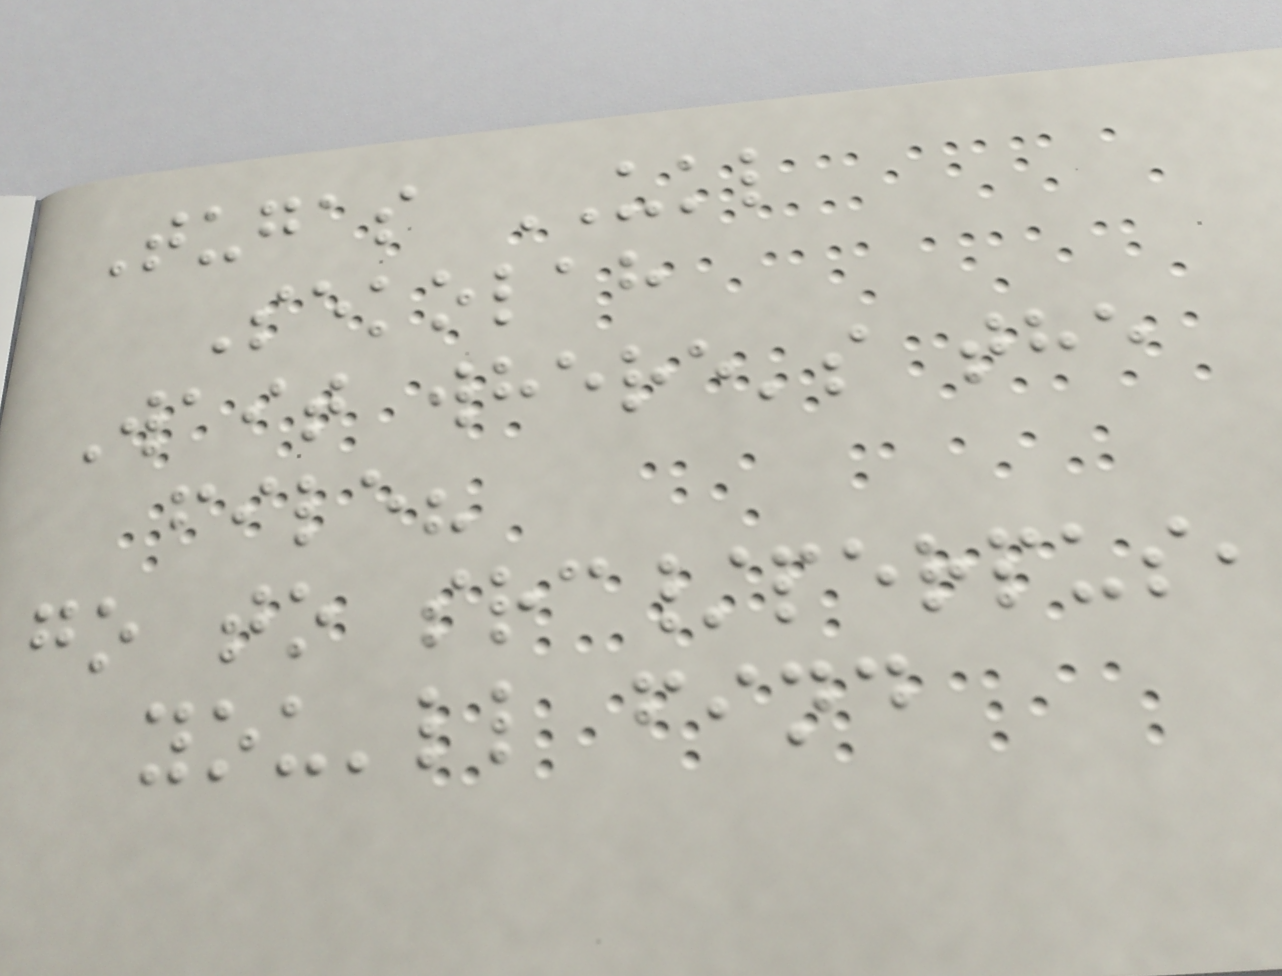Tugas UKL
Sekolah
Wait where's the
file?
go to src/perpus,
you'll find
